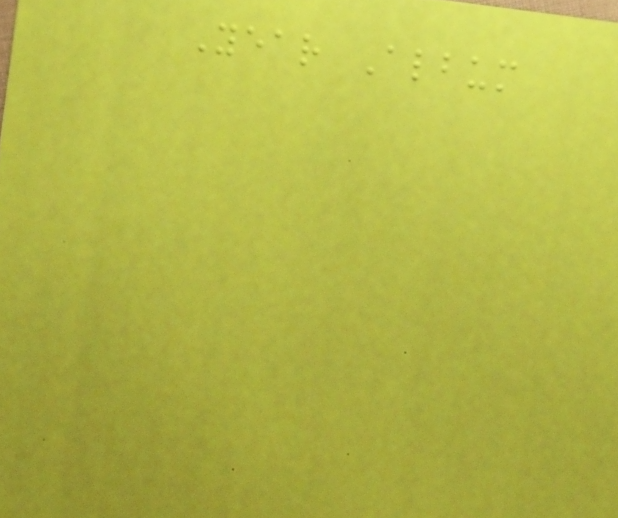Year Album
